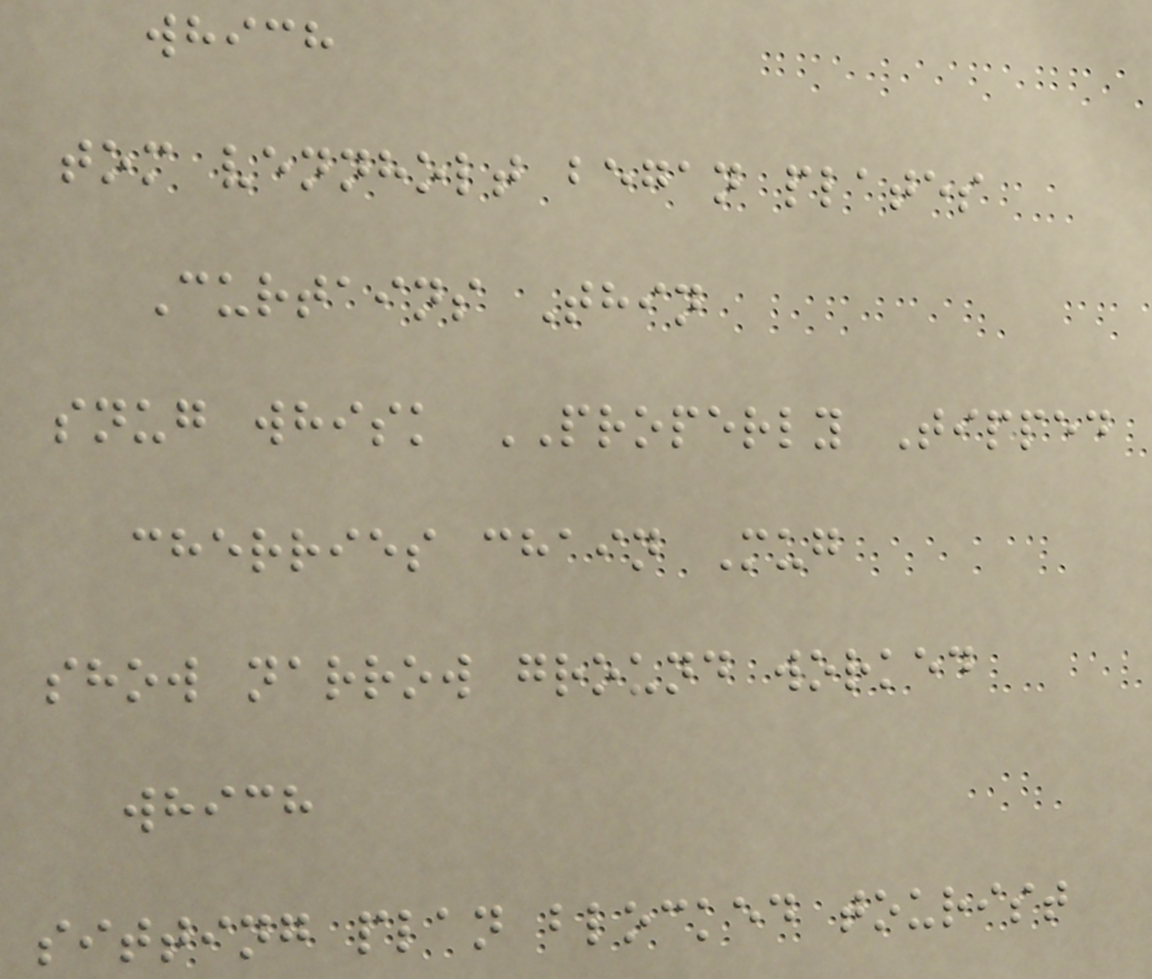which
tom vennholt began plates
Curtains Thin
snug whisk PROPERLY Tipped
cherries chain Mug
show narrow ground worked
which
sitting plan blocked tourist
